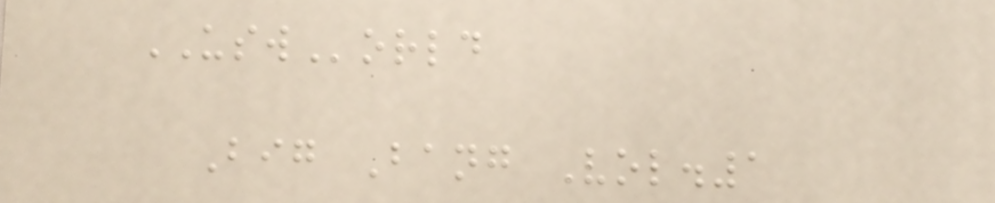USWorld
Big Bang Vol.1
